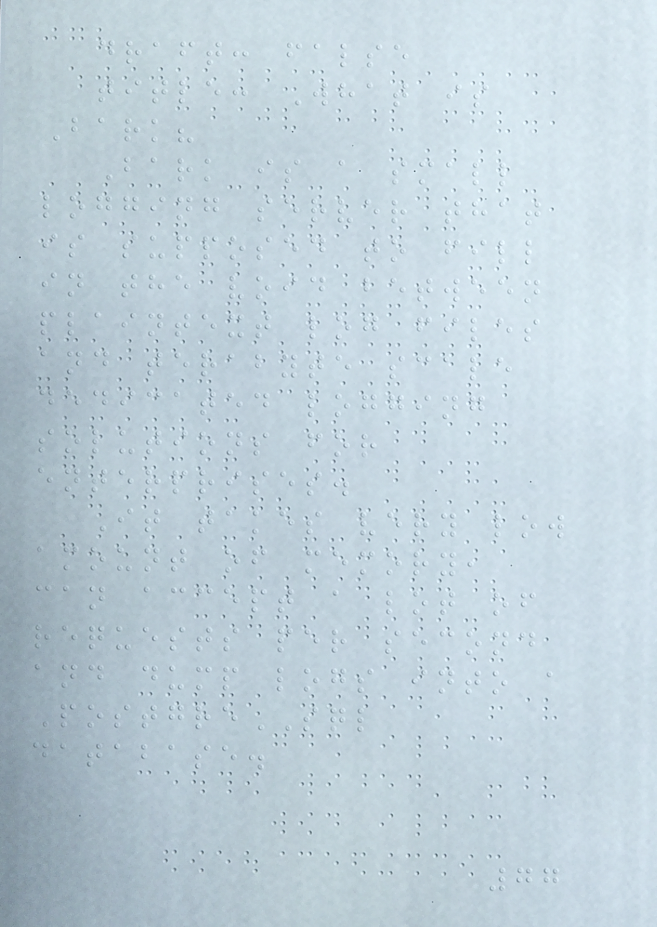draft: false
title: What is
Bark?
Bark is a small
logging server that
is supposed to fill
in the void between
plaintext log files
and terabyte scale
dedicated logging
solutions for
enterprises.
It takes very low
amount of memory,
can accept a lot of
requests per second
and dump logs into a
PostgreSQL
database.
77
